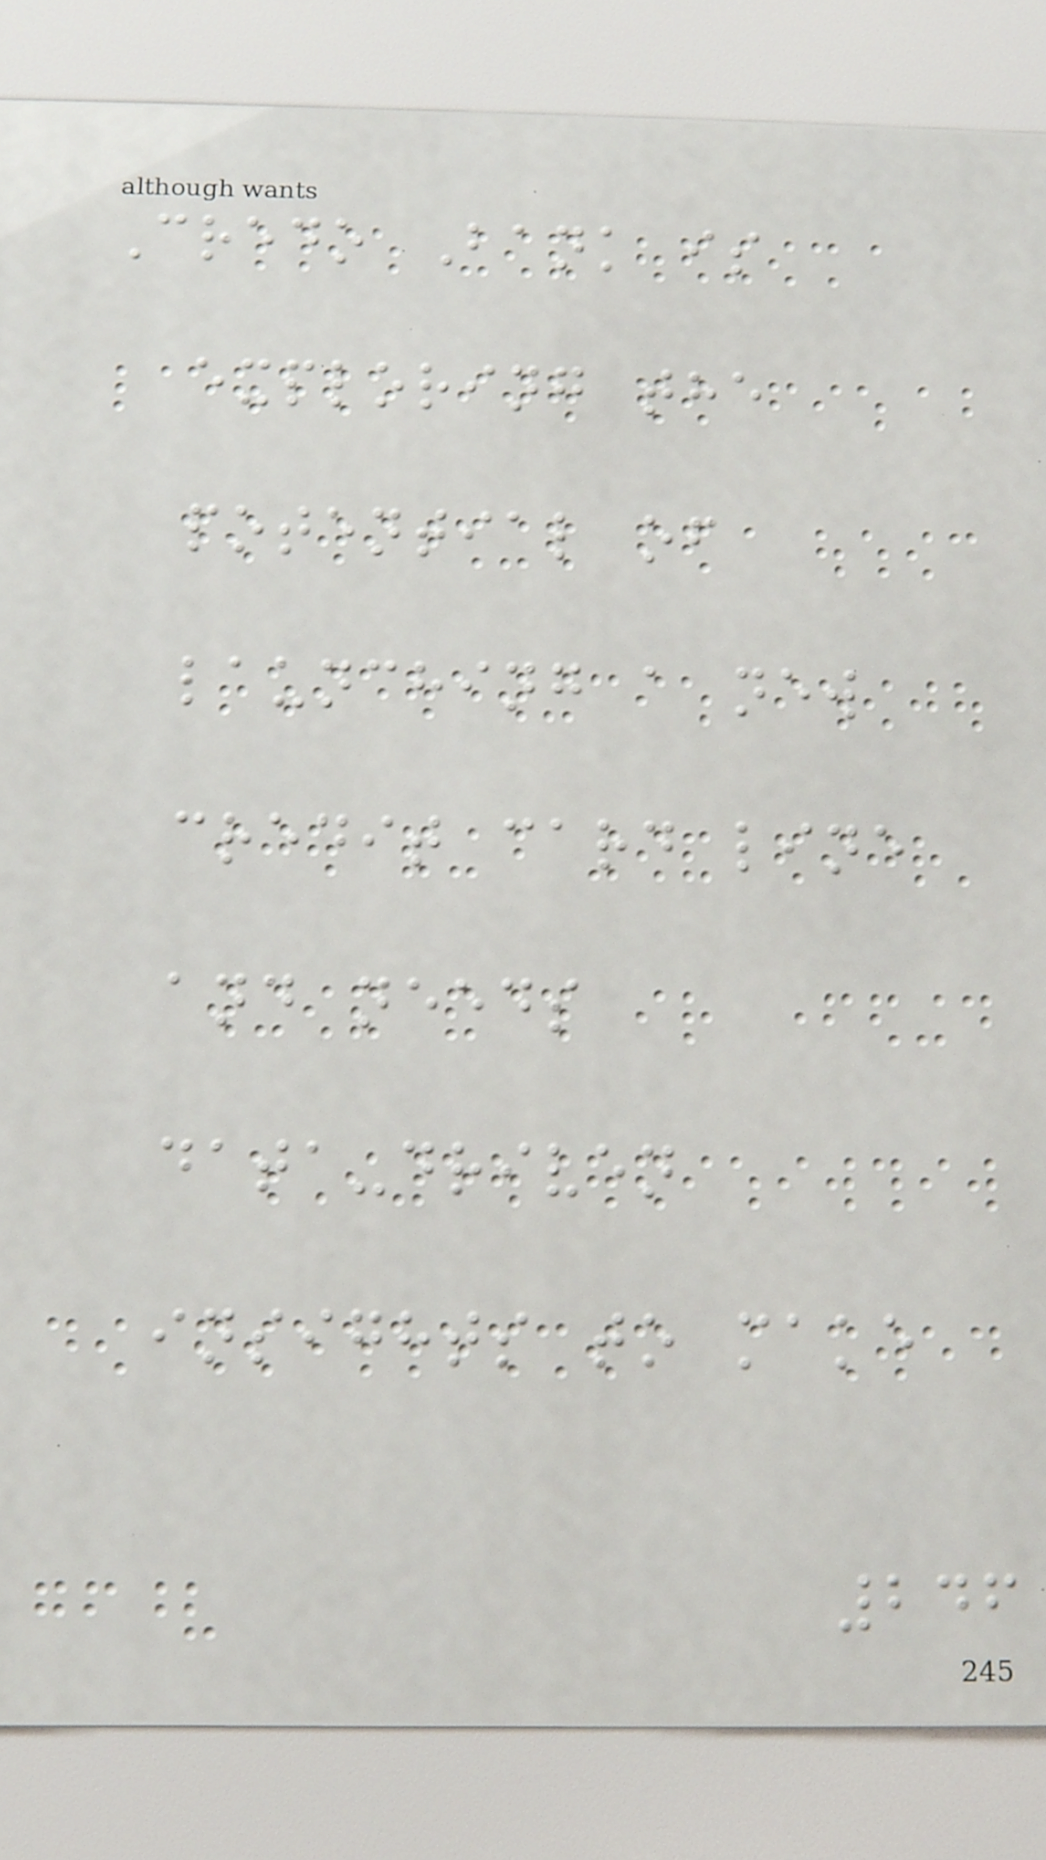Credo Bank is
exploring the
potential of
launching a new
credit card line
and needs
data-driven
insights to make
246
